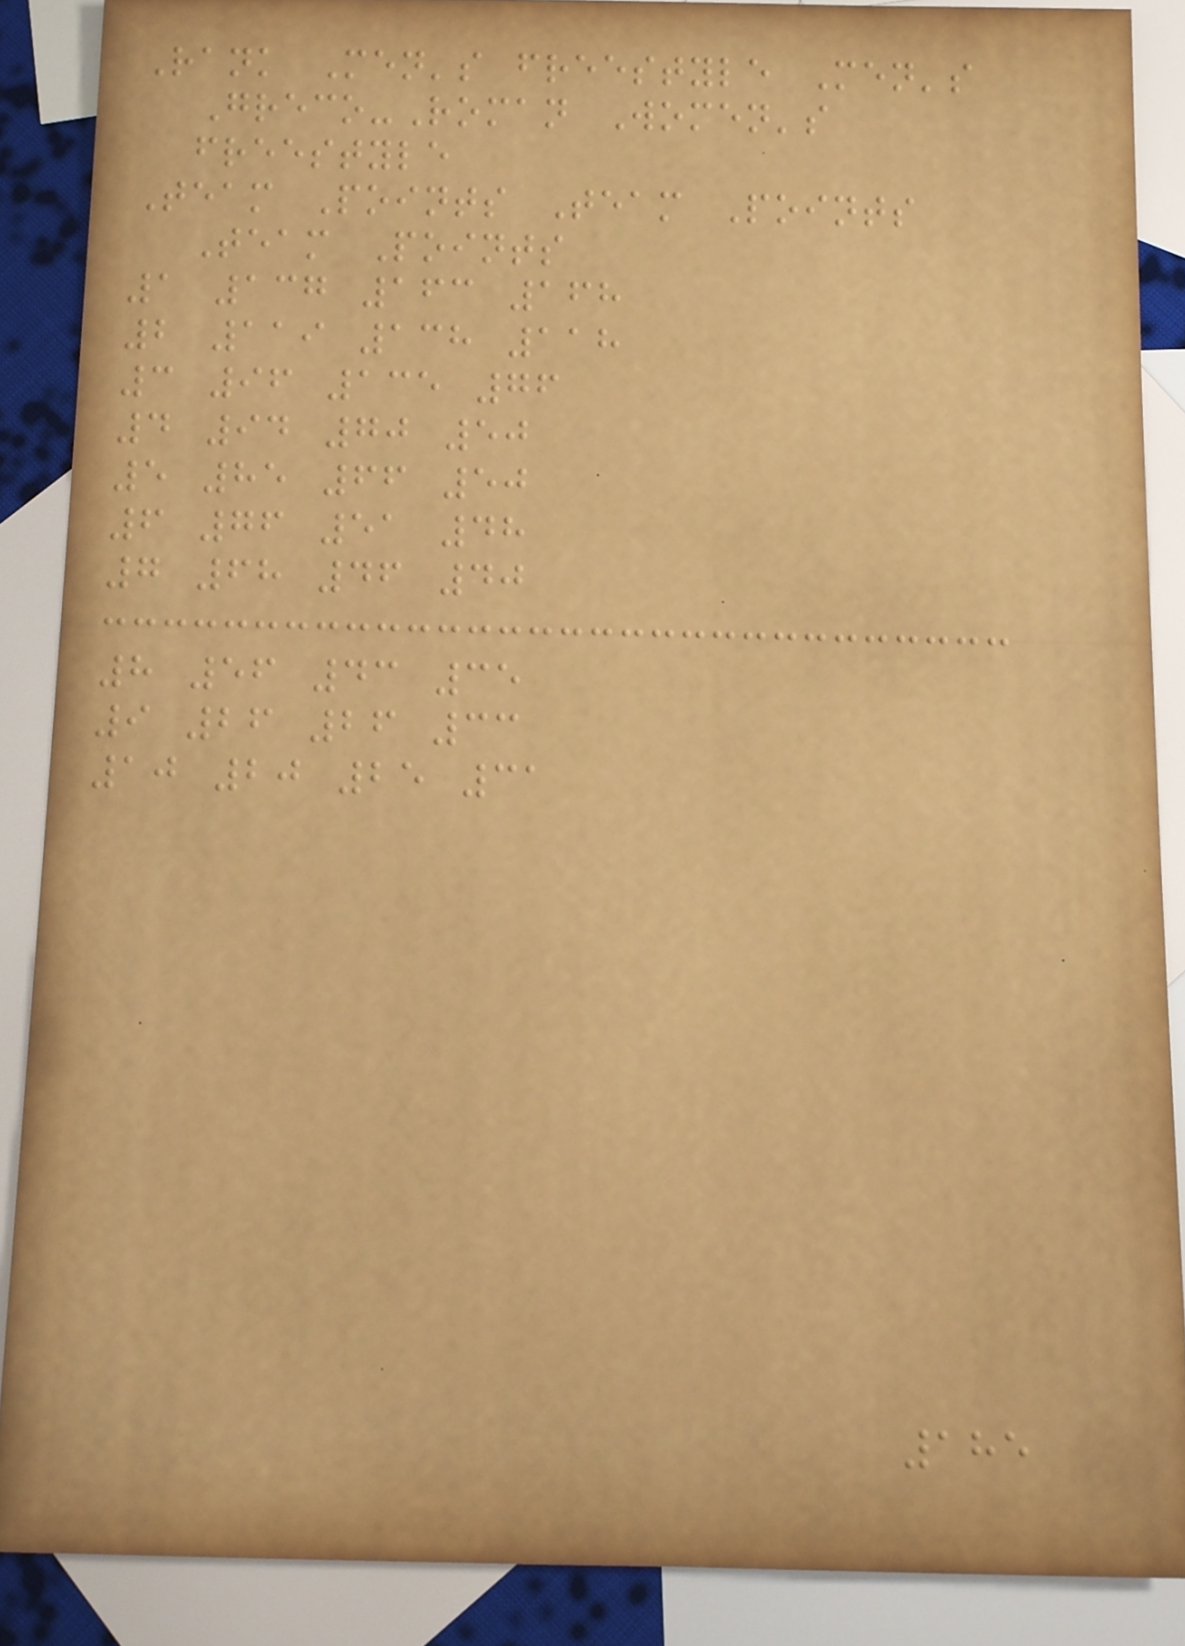Rank Men's freestyle Men's
Greco-Roman Women's
freestyle
Team Points Team Points
Team Points
1 137 163 168
2 119 138 118
3 96 135 76
4 94 70 50
5 85 66 50
6 76 51 48
7 68 46 40
8 56 43 35
9 26 26 33
10 20 25 31
185
